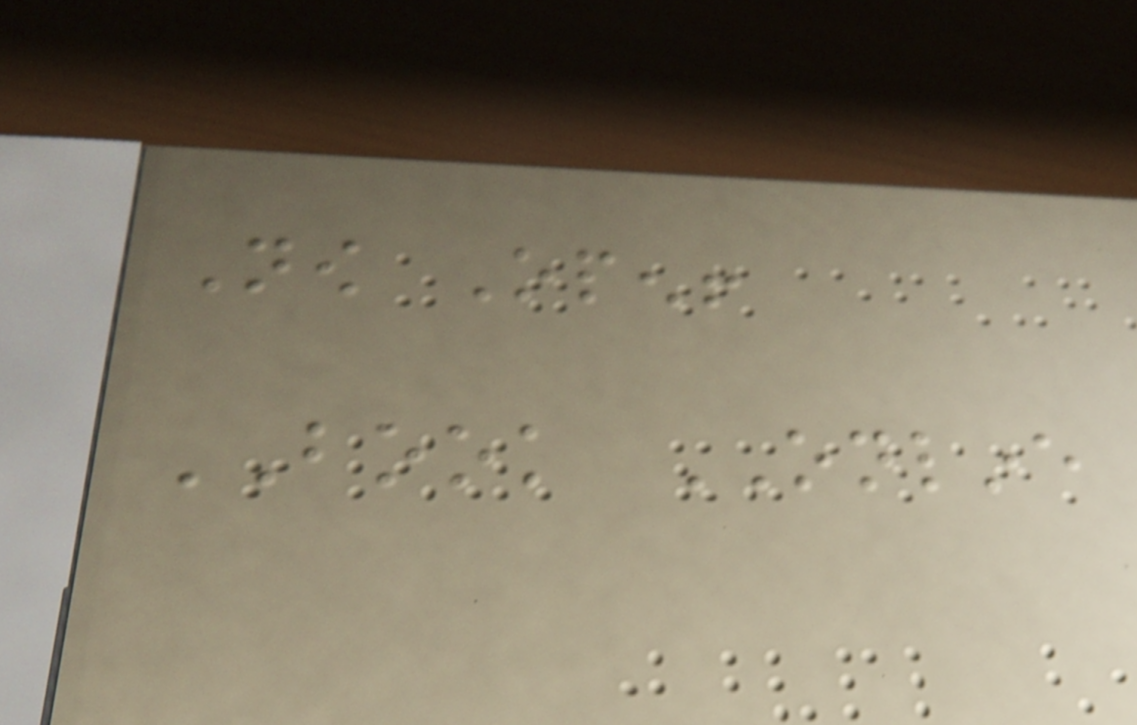Now Open!
BOOK ONLINE
